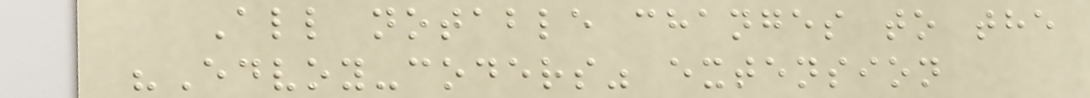All notable changes to the
"Edvoy-coders" extension
